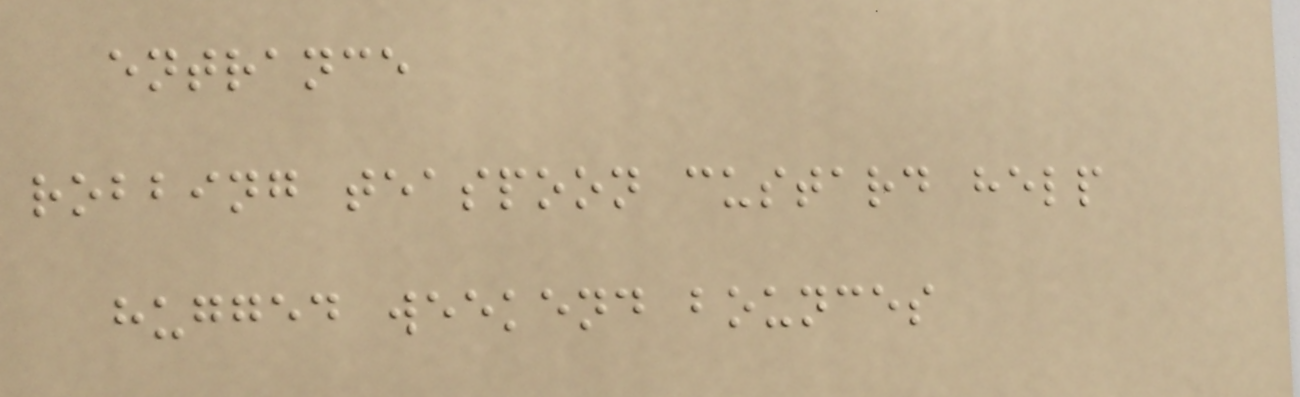entrance
robbing teaspoon custard help
hugged weekend bounces
